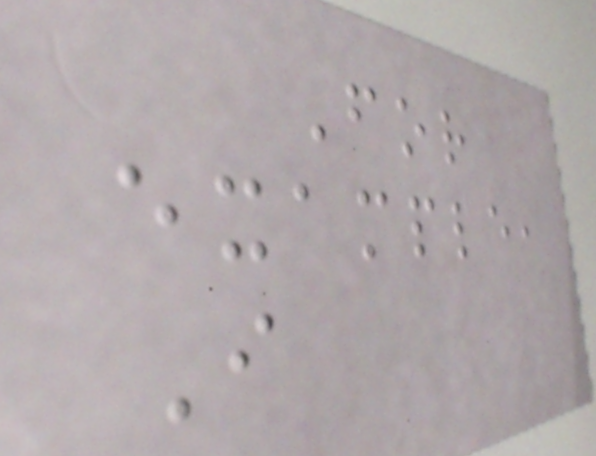For
example,
I
